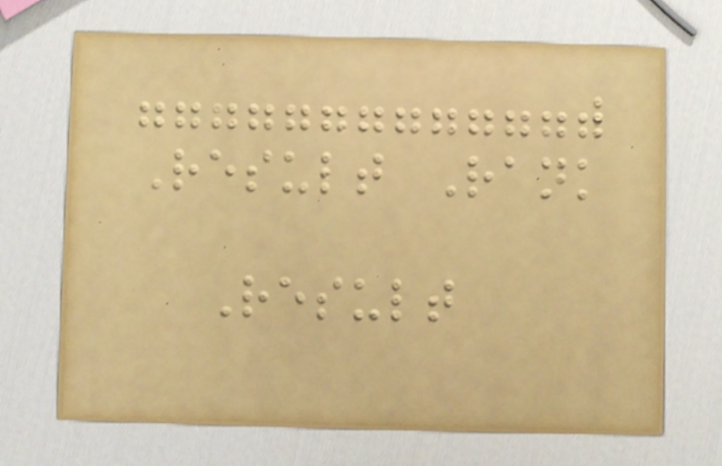Result Rank
Result
